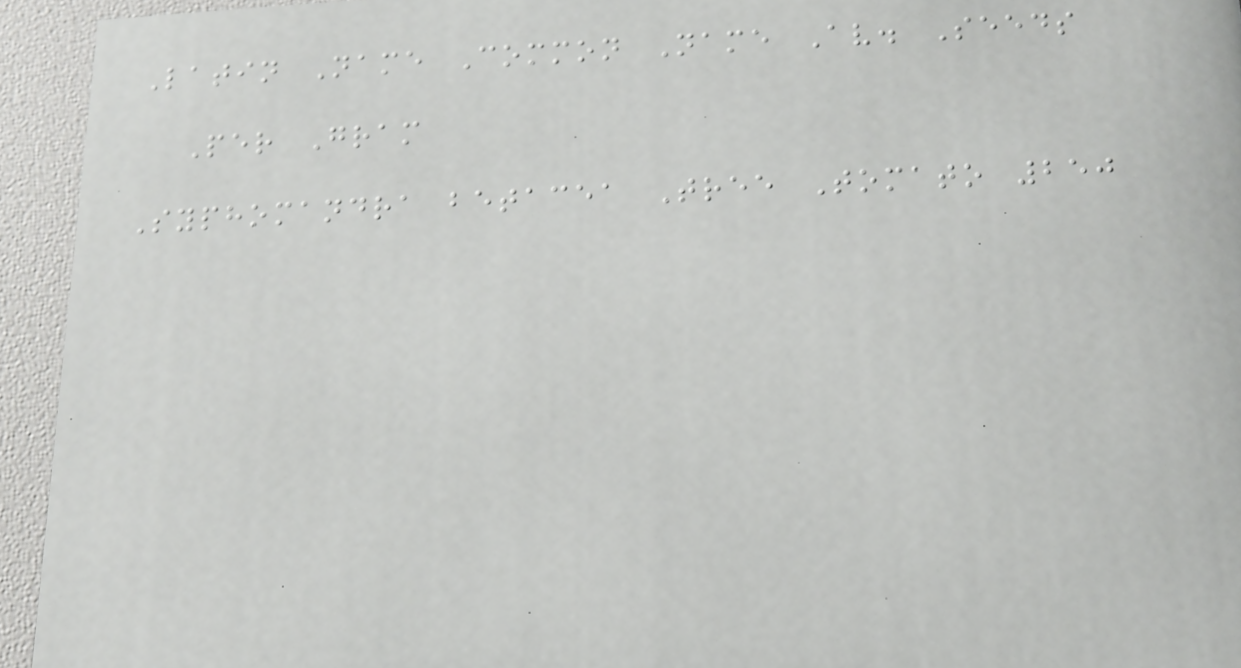Latin Name Common Name Av. Seeds
Per Gram
Syphomandra betacea Tree Tomato 250
